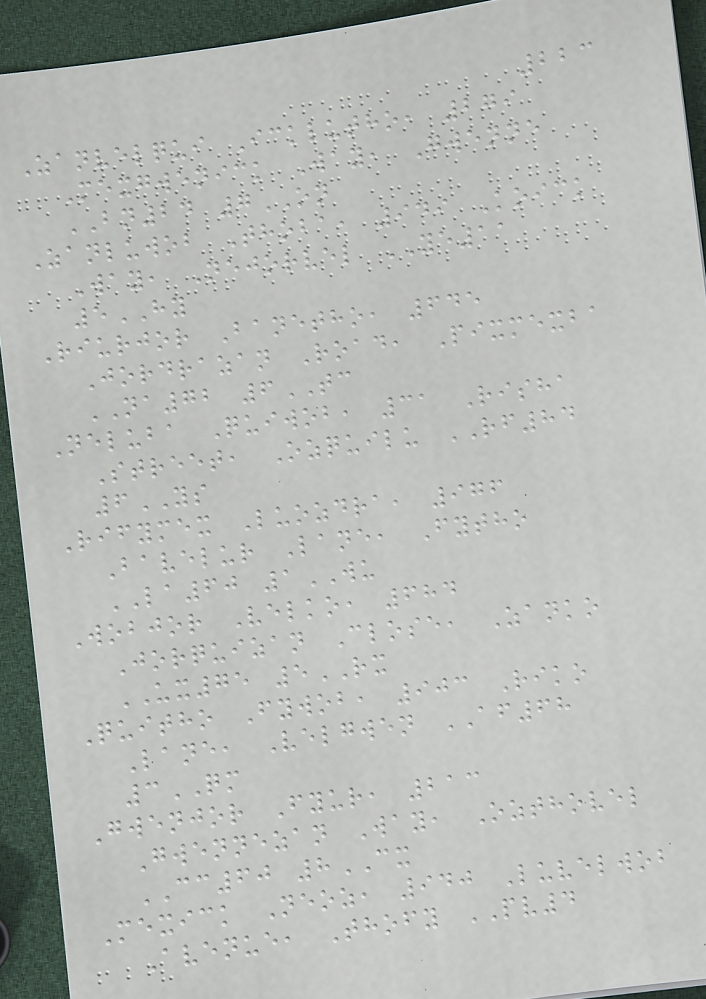223
Zanvelqui Icklutho, 279
Mexgwenick Way, Gwenne
BN24 7ON
Zanluwob Thoba, 949 Koick
Way, Nejorvel YE11
5HY
Riurjor Banetho, 645
Jordrazan Road, Pixmexba
NA72 6TC
Neluba Quiwob, 31 Risha
Street, Ozquilu RF84
6YS
Rifymex Luozdra, 976
Bavelur Lane, Fytho
LA60 1WU
Wobjor Velko, 684
Jorquizan Close, Zanko
UX75 5RX
Quitho Fywob, 903 Riko
Lane, Velgwen AF68
3QM
Gwenjor Fyur, 213
Gwennezan Way, Ozthovel
CC60 8CX
Mexick Neoz, 940 Luvelwob
Avenue, Thofy PV4
